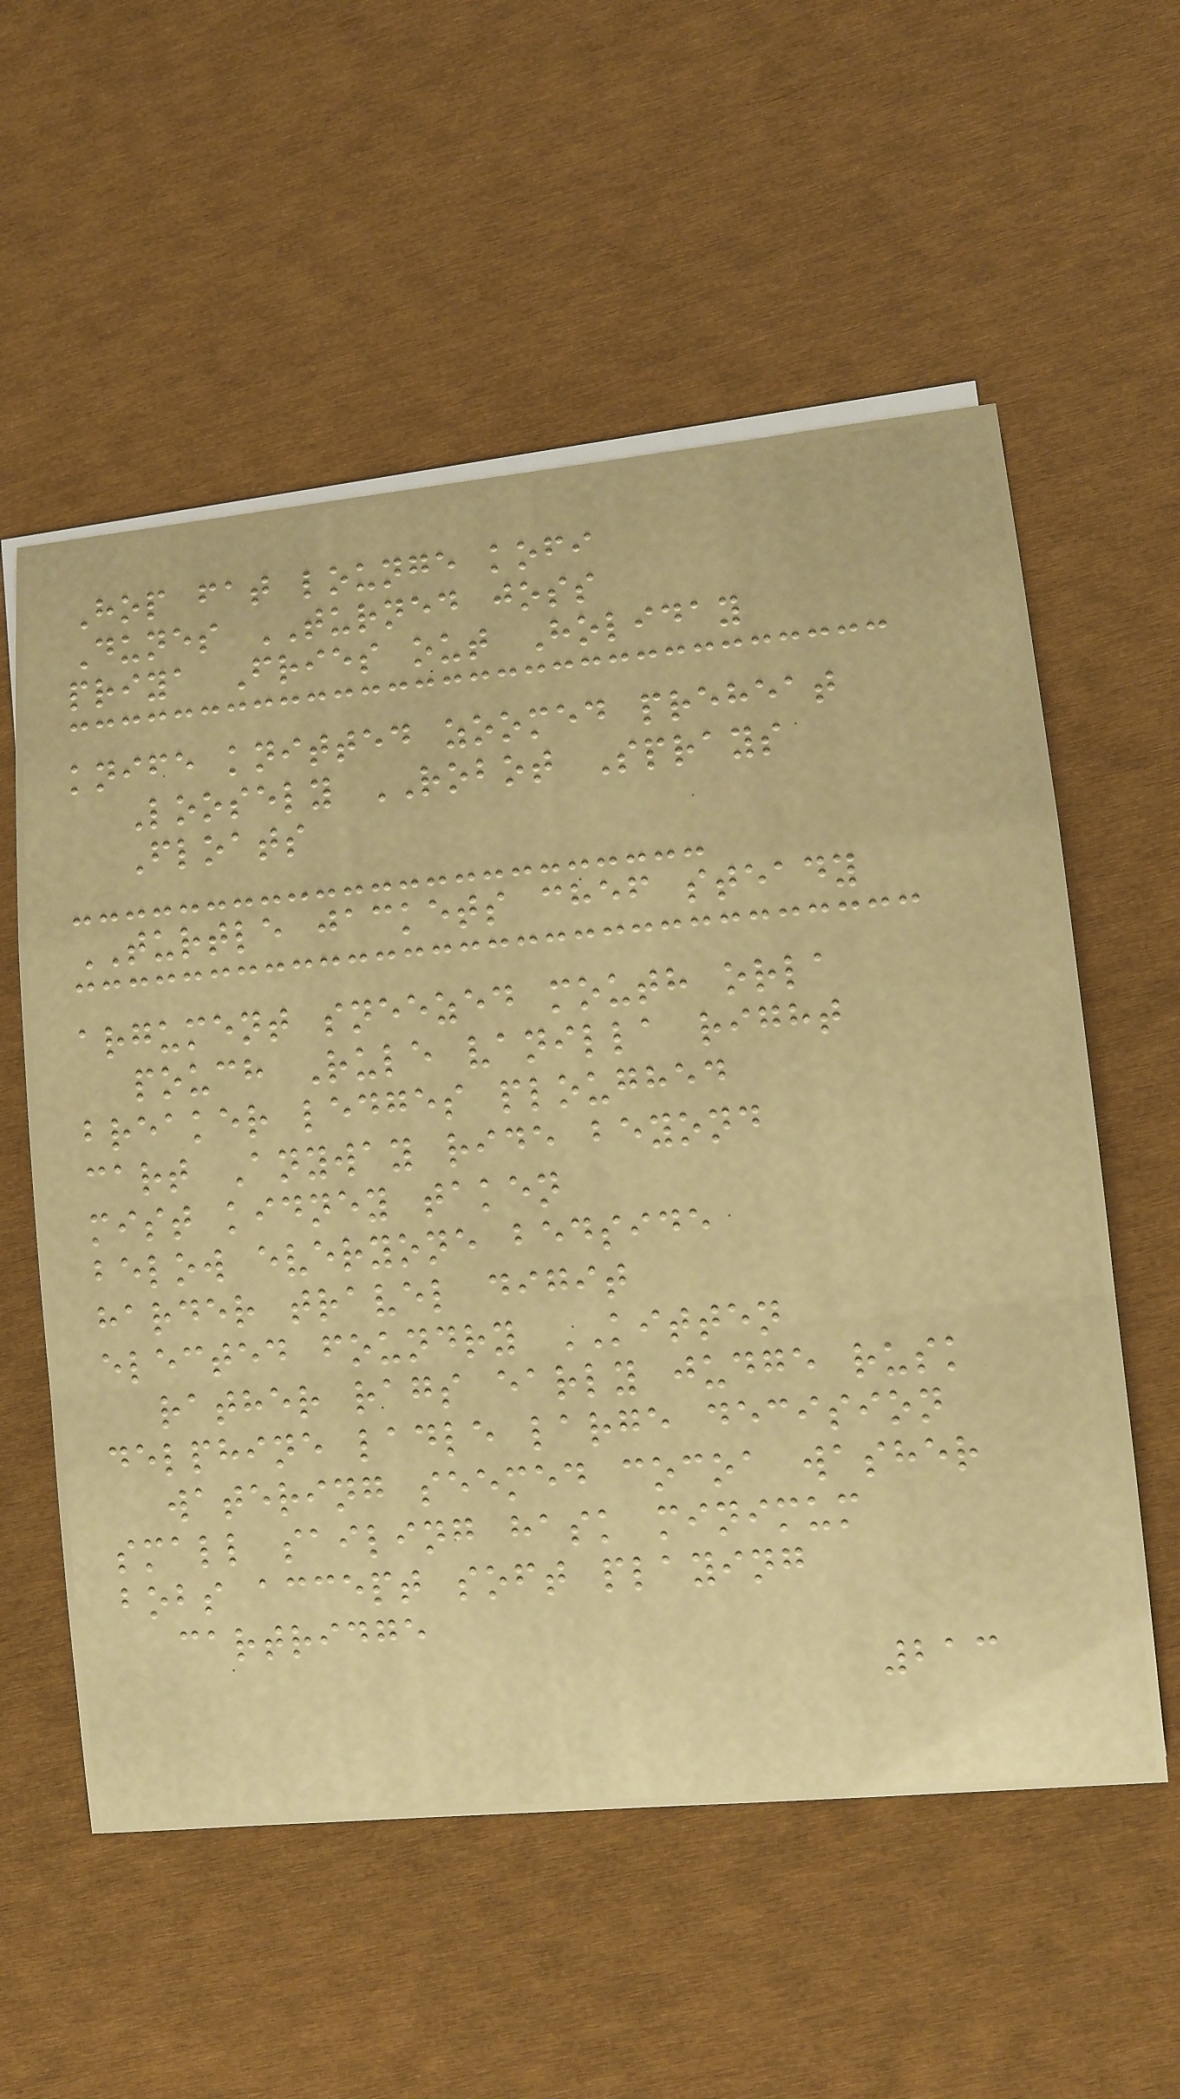Hop fat lounge kofi
Dunes TURNED joss
priya Fries out Holiday
knife knitted zoomed preheat
Loosely ROBOT Sprays
Floats
TURTLE jackets chef steady
argument sneezed mouth orla
pouch Rule vanilla right
breaker ledges ploughed
cart Anyway ride beyond
mist kidney taken
below everyone bedside
harder travel digit
elected foundry KITTEN
rather rags early judge rusk
delphine ladle large decision
watering seemed cocoa washer
small sailing hask minimum
bobs accept soft playing
cartridge
213
